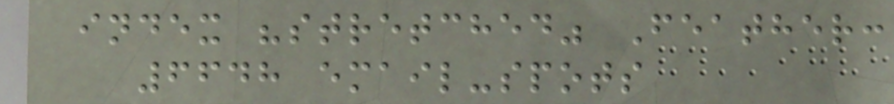index "stretched" Feather:
6648 email-spots
